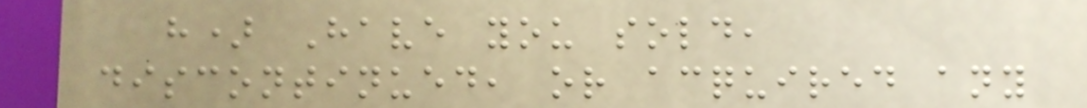h) Have you sold,
discontinued, or acquired any
